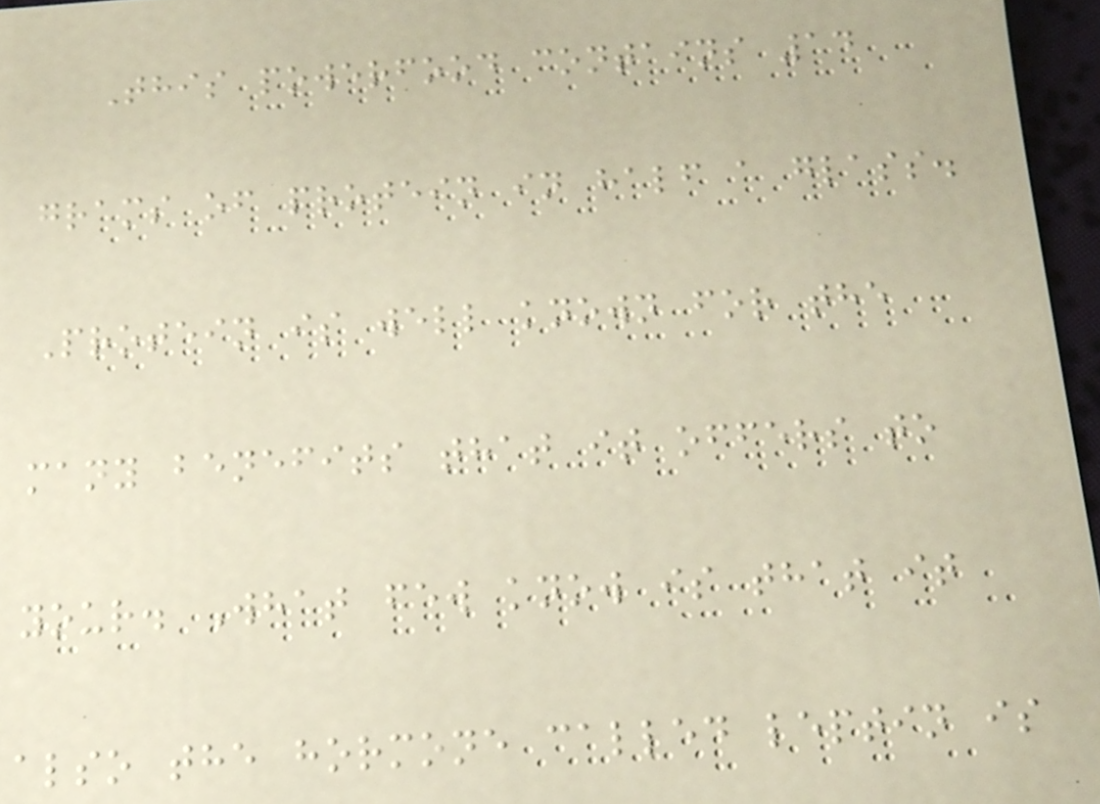This powerfood contains 14
grams of protein in half a glass.
Protein is well known for the
many benefits that it offers to
your. What few know is that it
also the hormone called leptin is
